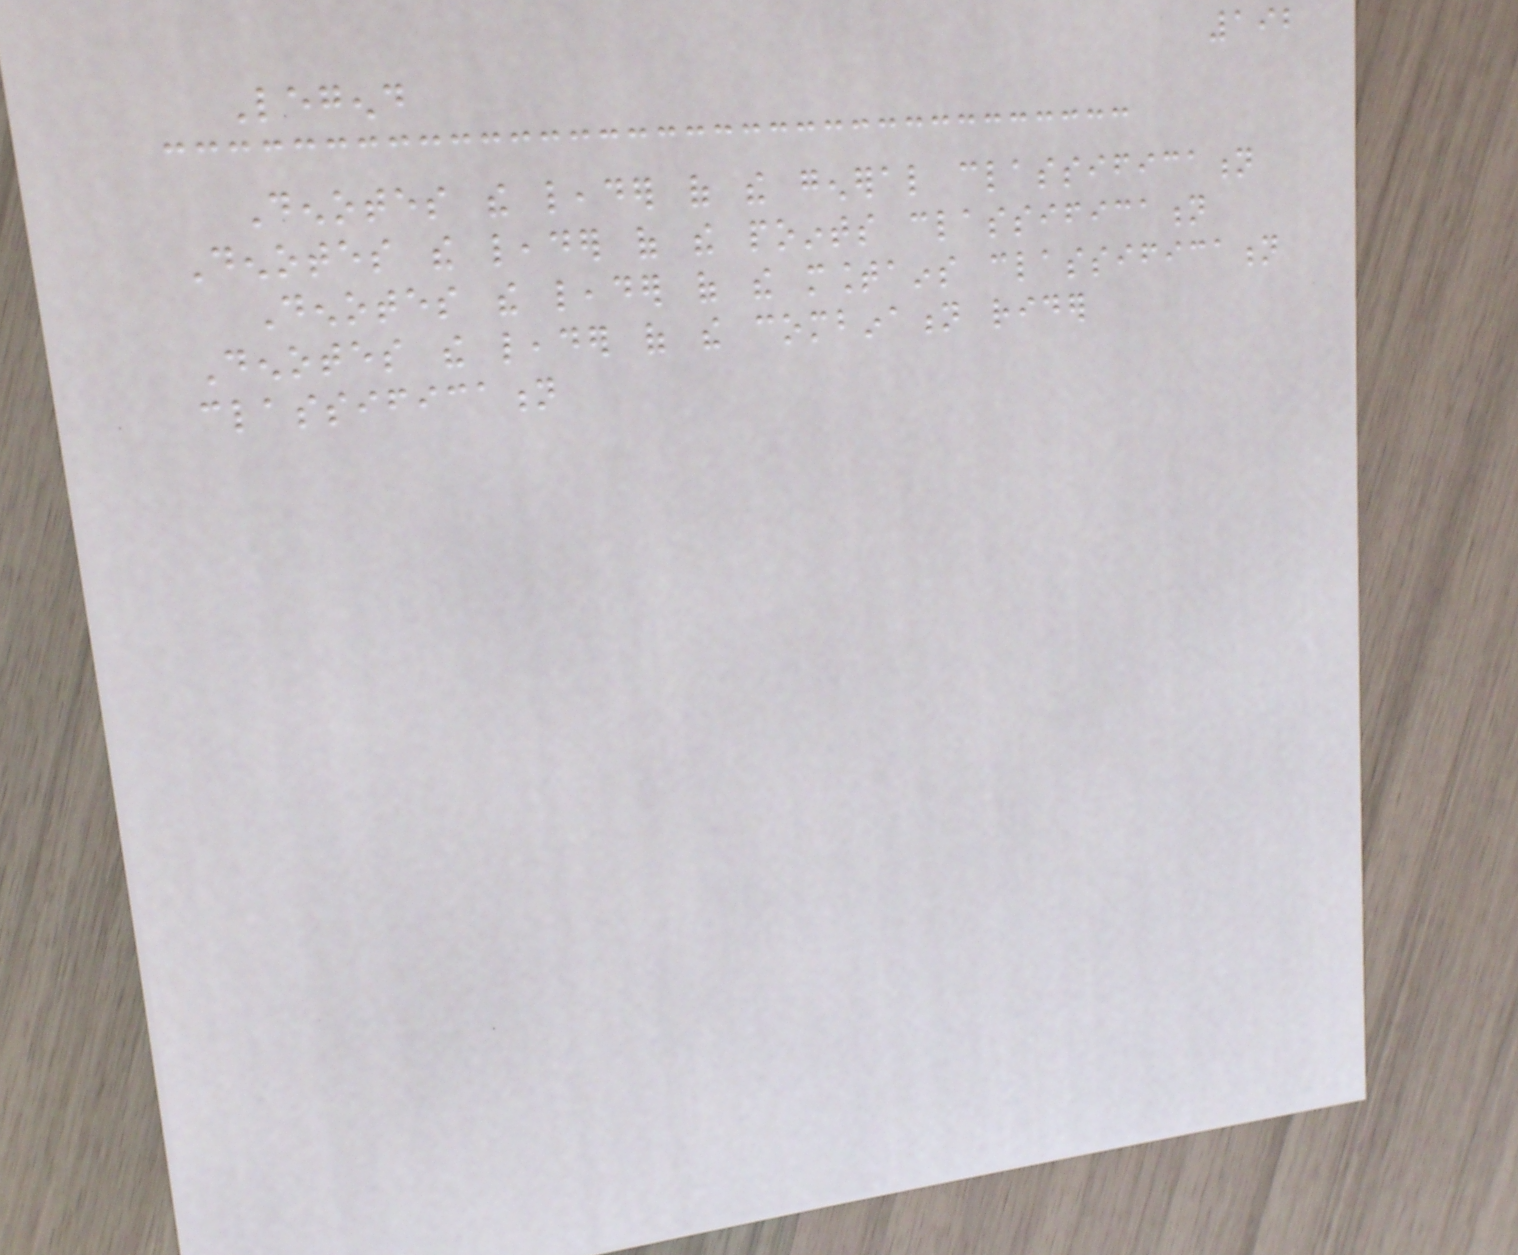192
Legend
Denotes the leader of the general classification
Denotes the leader of the points classification
Denotes the leader of the mountains classification
Denotes the leader of the combination rider
classification
